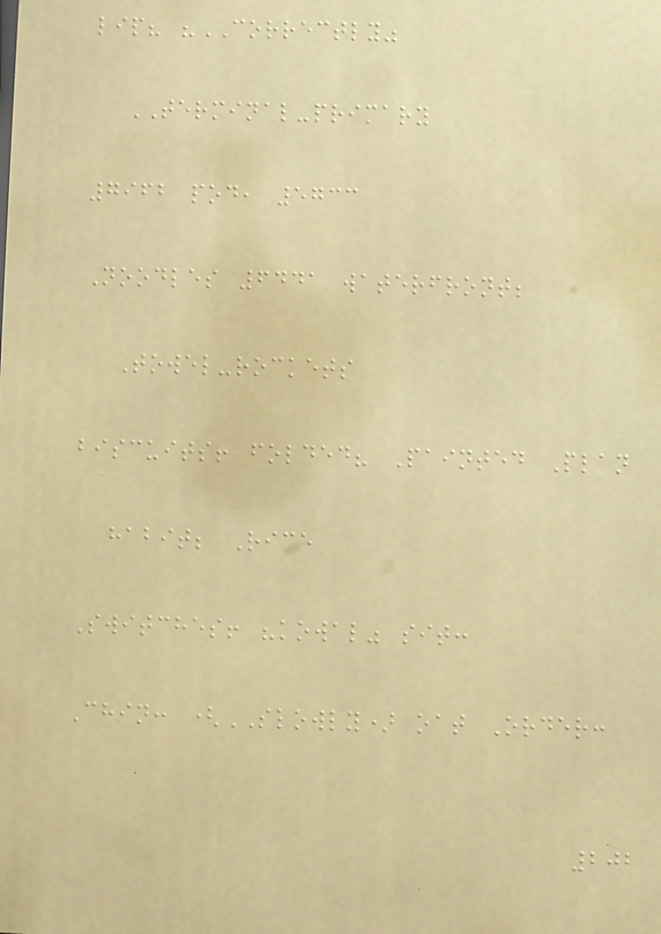lip? "CORRECTLY"
TERMINAL-primary
7962 pod, 5733
Noodles 6441 waterfront;
Towel-rockets
biscuits! folded? Painted Plan
habit; Rice
Switches! "kowal" sit:
Chin: (SLOWLY) oat Order:
202
